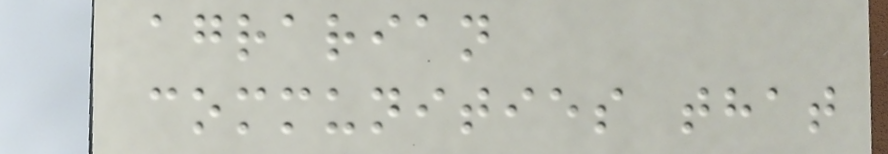agrarian
communities that
